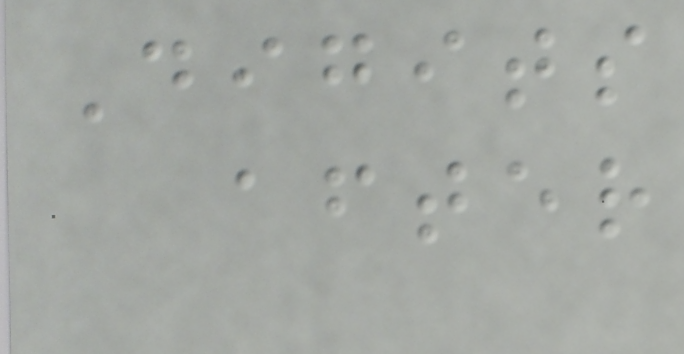Digits
after
